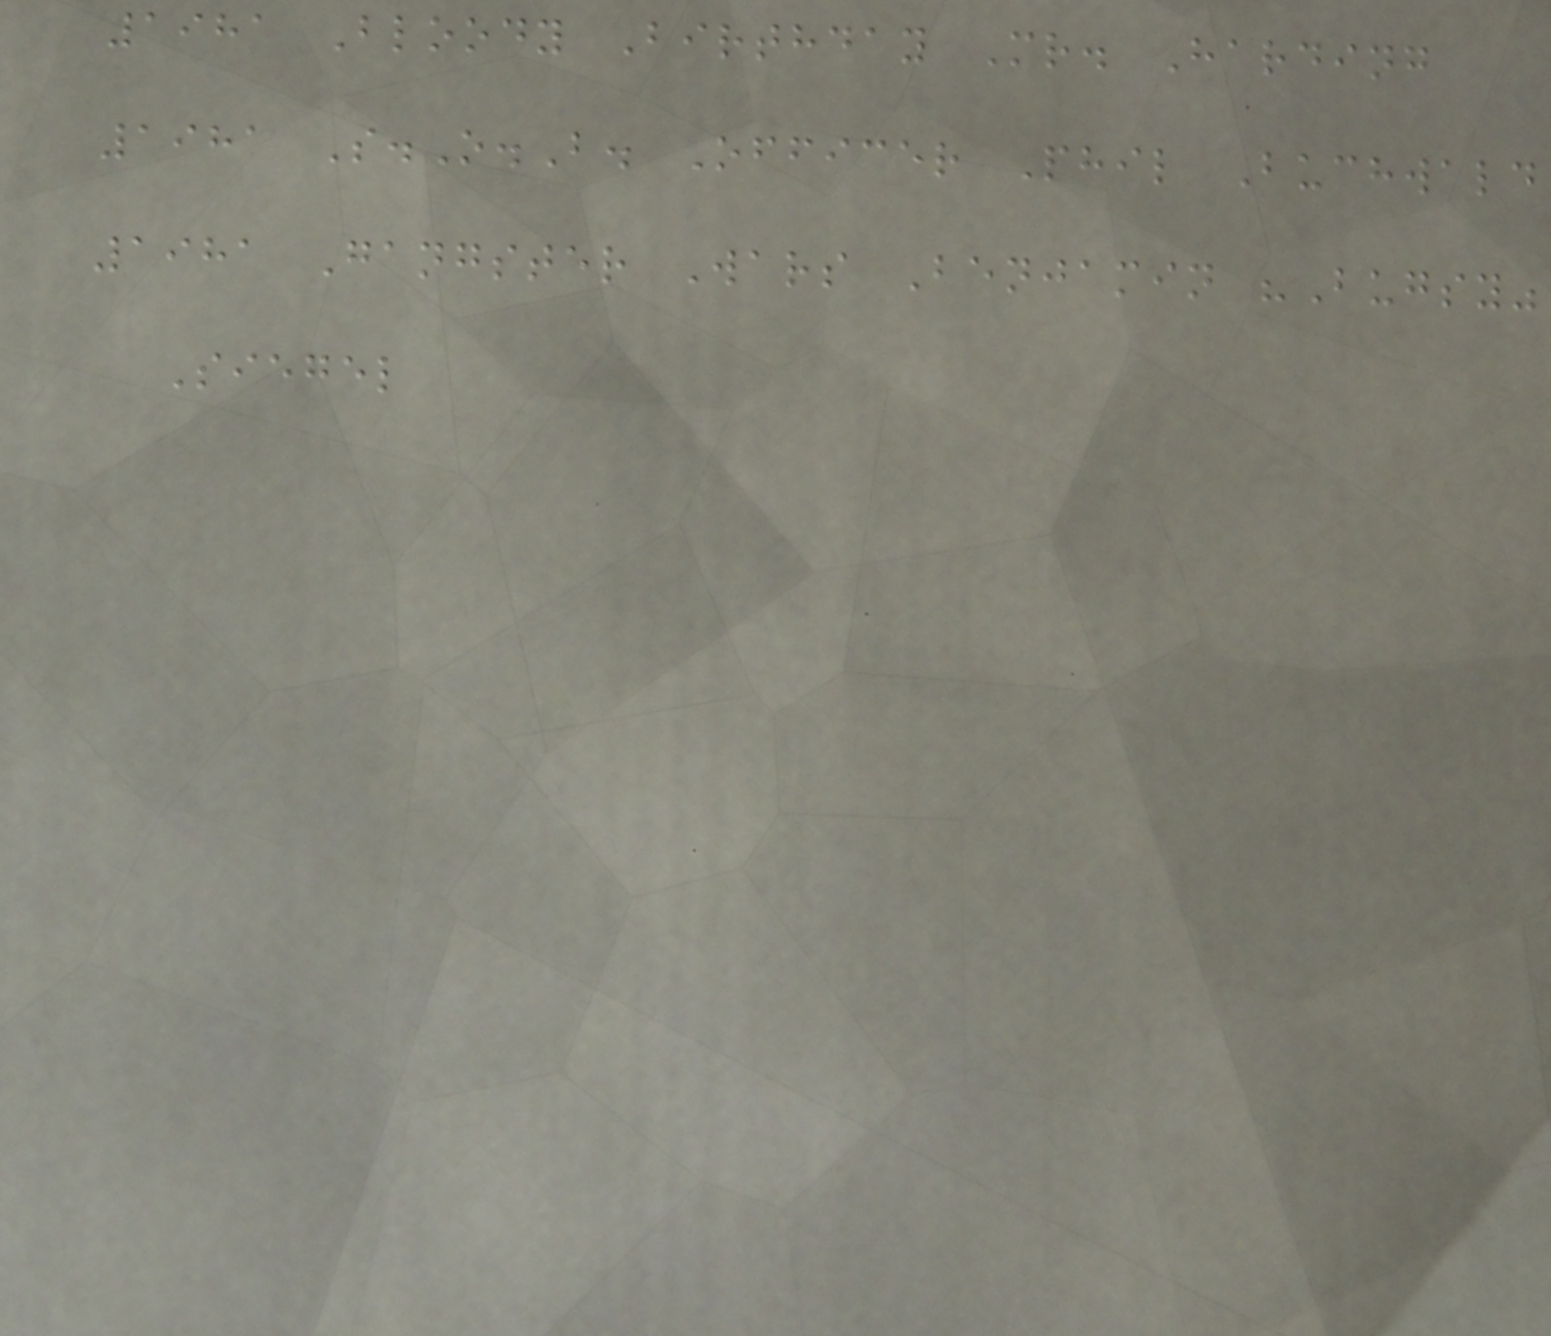1981 Bloody Birthday Mr. Harding
1981 S.O.B. Officer Phil Buchwald
1981 Gangster Wars Benjamin "Bugsy"
Siegel
